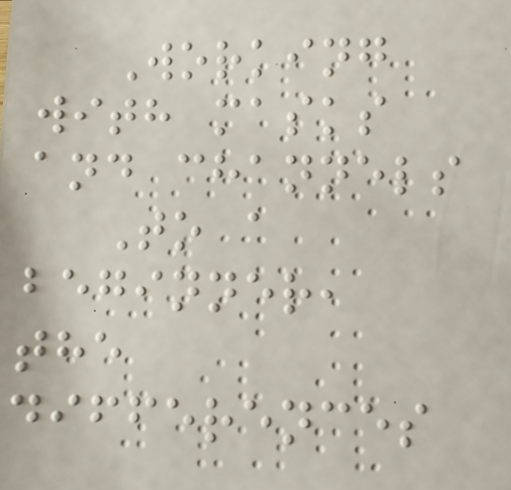Working
with masks
and channels
To a
beginner,
the
differences
